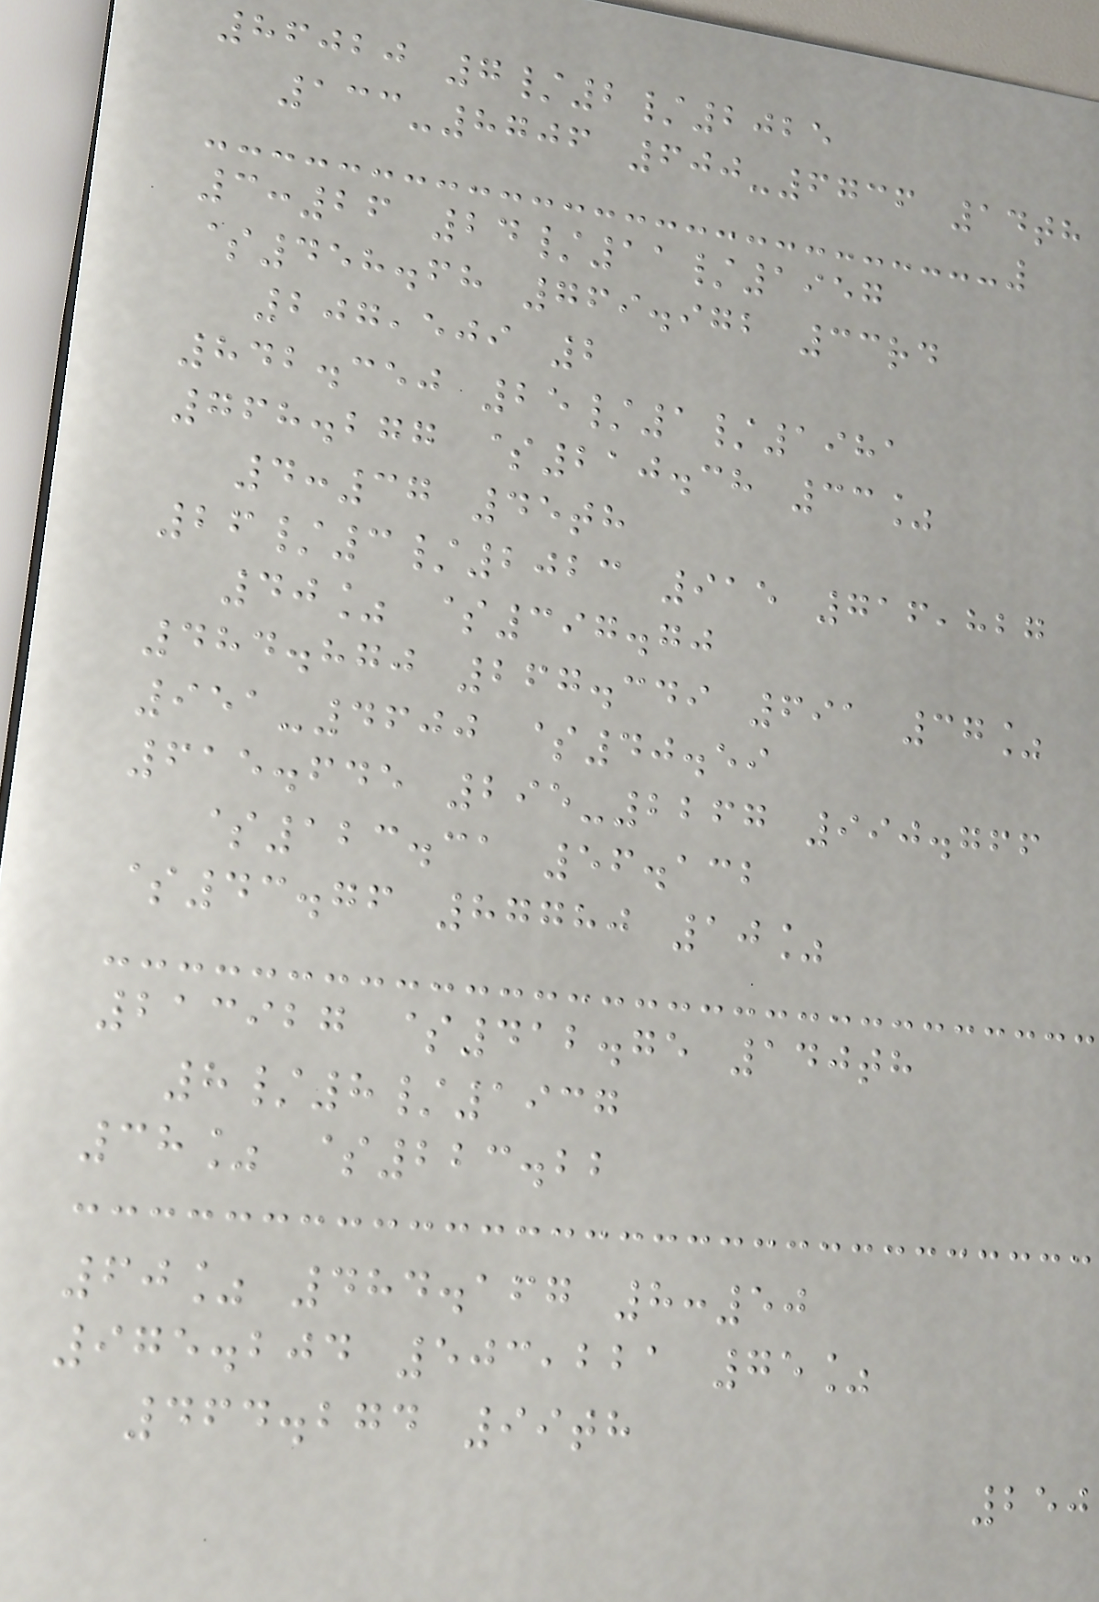86020 7/2/2025
133-8706 600-6736 14th
3:26 24/11/1957
$458.68 769.972 33rd
207,509 2
842.350 25/1/1981
768.277 $210.38 33%
4:37 45th
26/3/2023 915 716,827
40% $397.70
484.870 267.349 691 37%
951-4600 $40.59
615.645 295-2267 990.766
$123.31 56.132
$43.76 87780 10%
213927 $412.75 140th
8/8/1937
38% $223.22
60% 484.167 8:50
975.204 503,221 75%
464.274 99th
250
